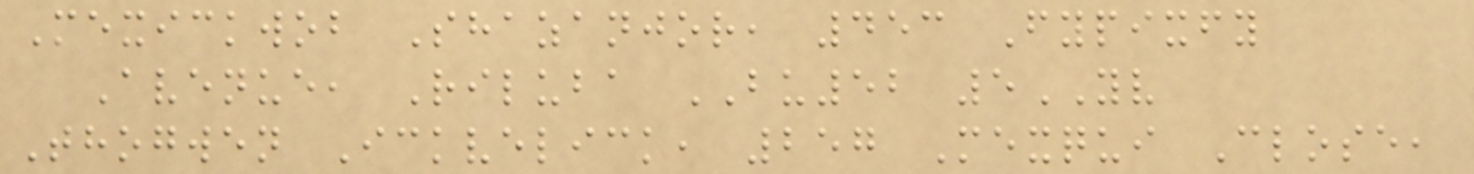Mexickwob Shazanjor, 453 Fypixfy
Avenue, Riluba BU52 5YV
Thogwen Ickvelick, 257 Mexqui Close,
